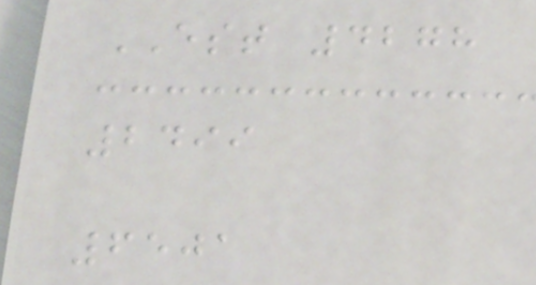EST 4278
2499
6501
